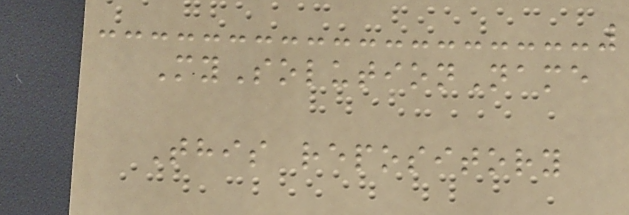MySolutionName
This repository
